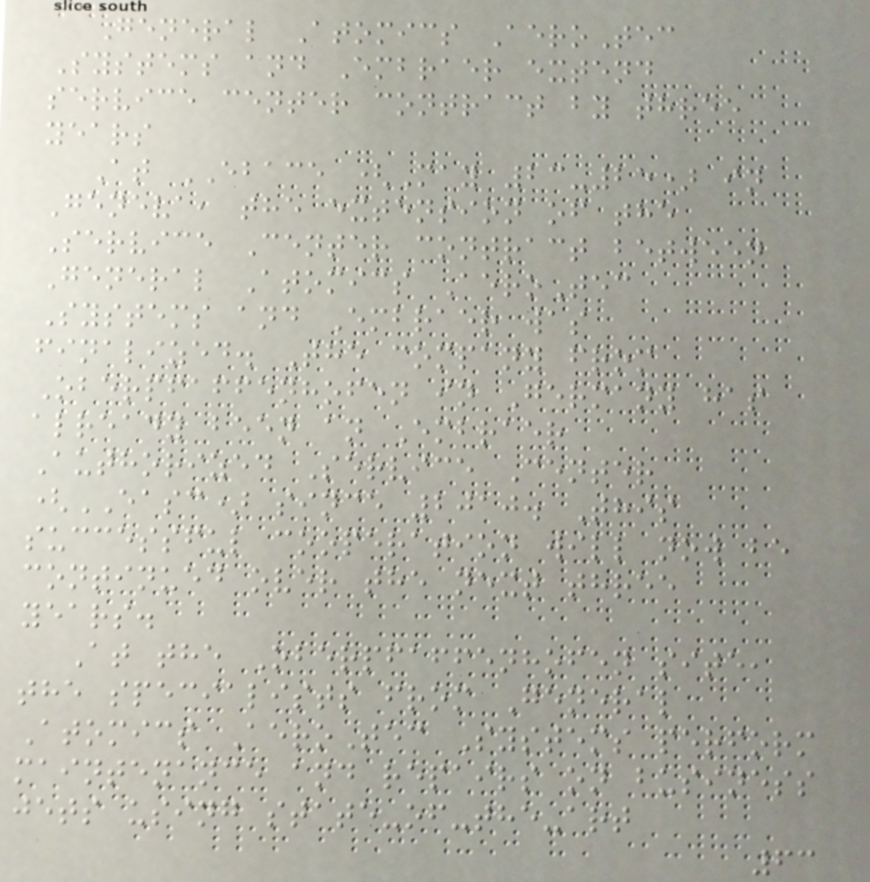General Atomics AeroTec
Systems and Embraer extend
service center contract by three
years
At EBACE (May 23-25) in
Geneva, the extension of the
Service Center contract between
General Atomics AeroTec
Systems and Embraer was
finalized. The company from
Oberpfaffenhofen in Germany has
already been an Embraer
Authorized Service Center
(EASC) since 2010. This
successful cooperation will now be
continued over the next three
years.
At the Oberpfaffenhofen site,
the specialists from General
Atomics AeroTec Systems perform
maintenance and repairs on business
jets using state-of-the-art
63
